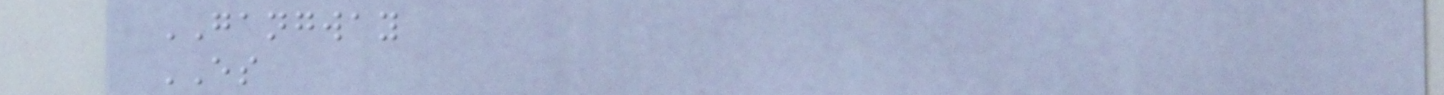GANGWAY
ES
